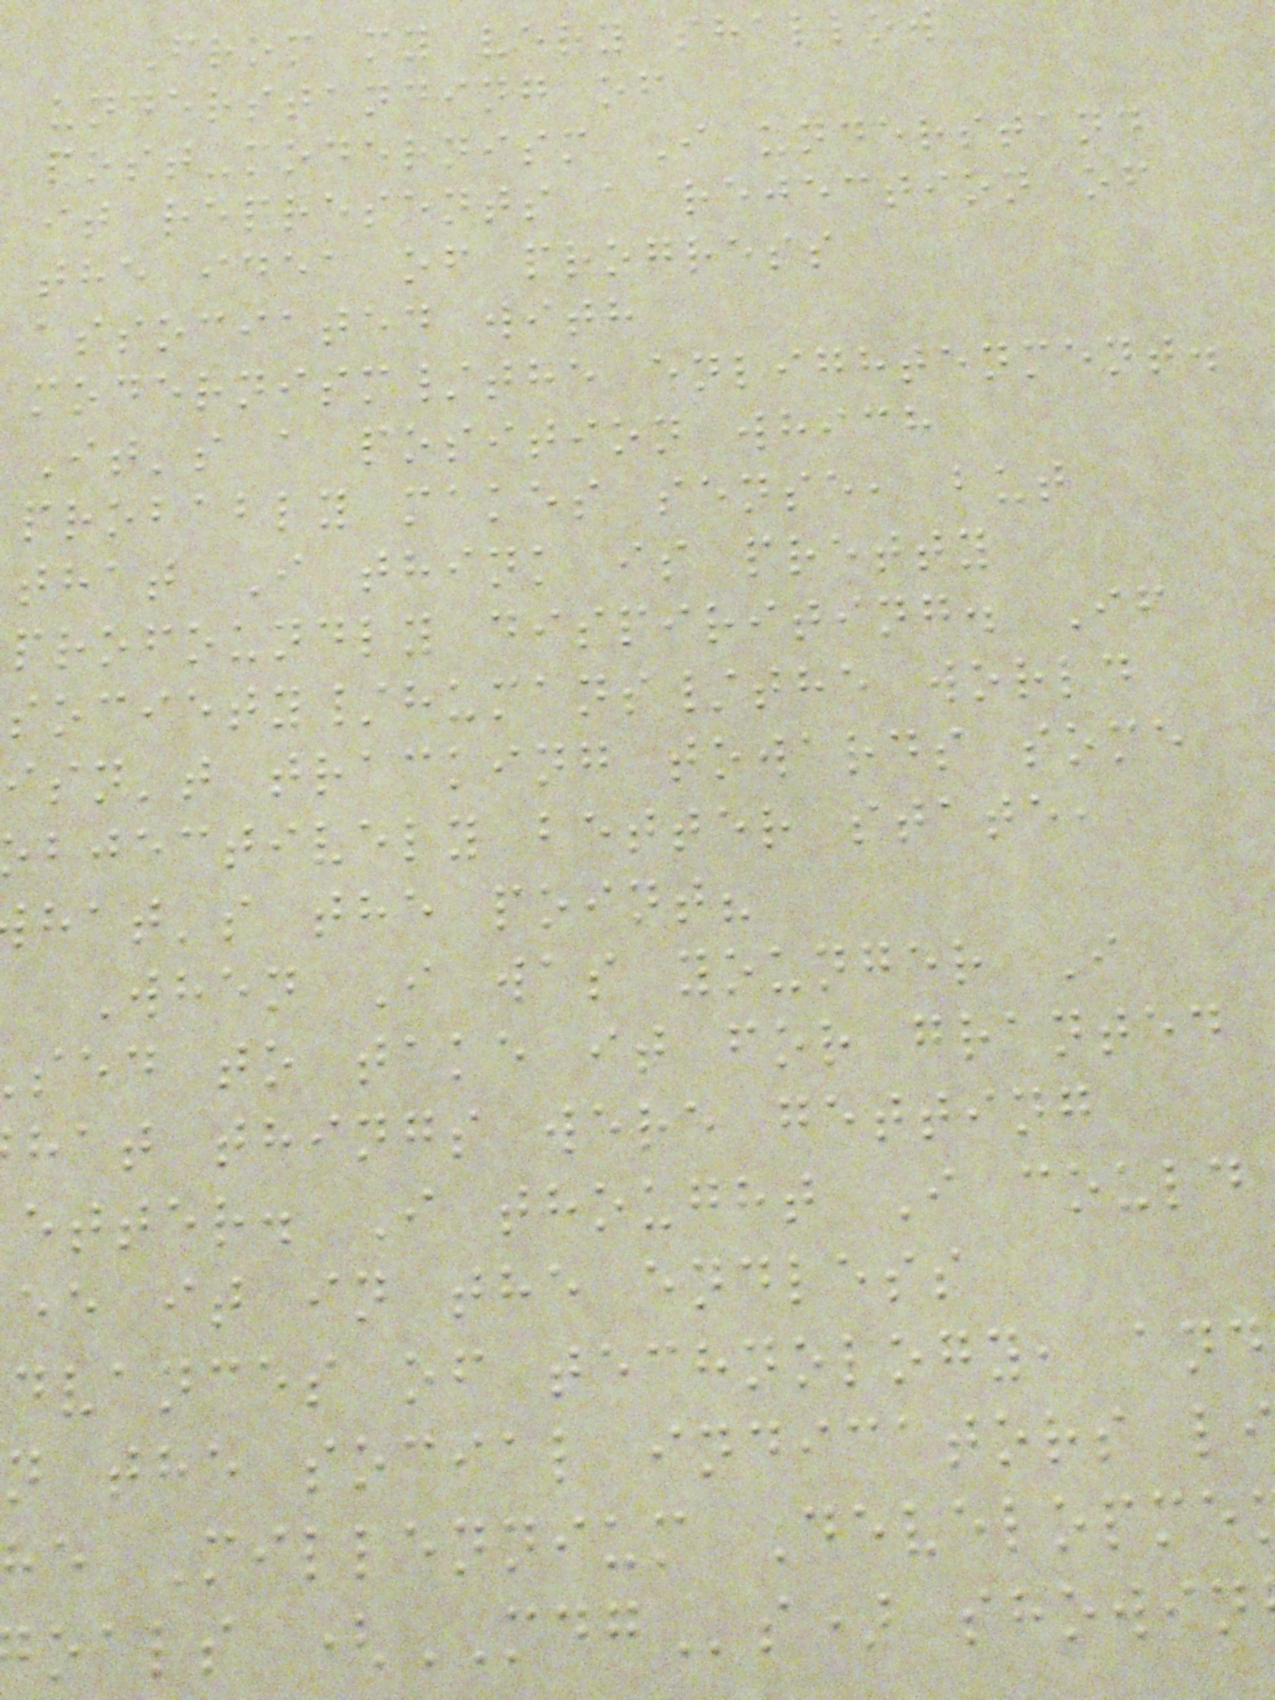From my very shallow
understanding of
post-modernism I understand
it represents a rejection of
the idea of progress
associated with
modernism/the enlightenment.
It's a position which
probably makes sense, but
that I think is pretty
profoundly dispiriting. If
society/humans/the world
isn't tracking towards some
bjectively better state,
hat's the point?
When I was younger I
sed to take it for granted
hat things were getting
etter. I thought I could
ee it in the endless
dvances of technology, and
n the social indicators l
he Millennium Developme
oals (MDGs) showin
